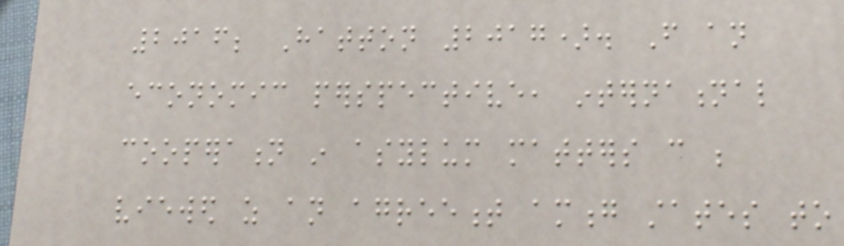2016; Hatton 2017). From an
economic perspective, international
cooperation in asylum matters can be
viewed as an agreement among states to
